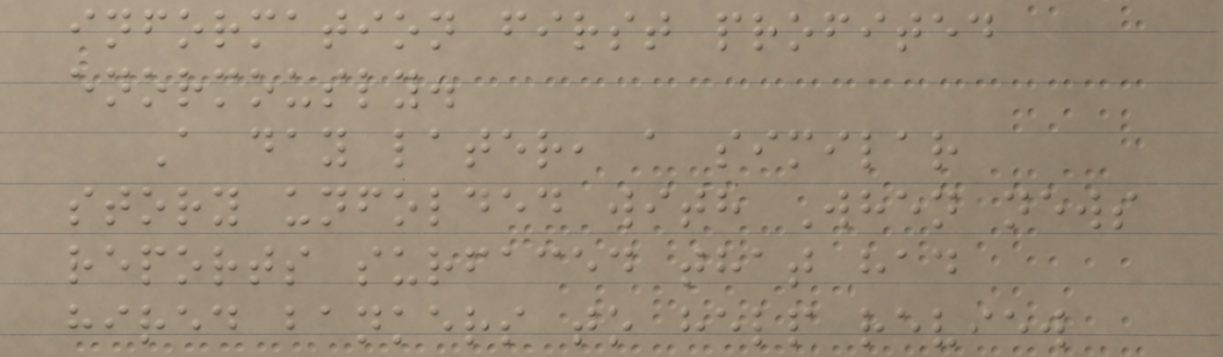information first profited
enormously.
A day later, a similar
story unfolded with When news
reports surfaced that had
hired bankers to help review
